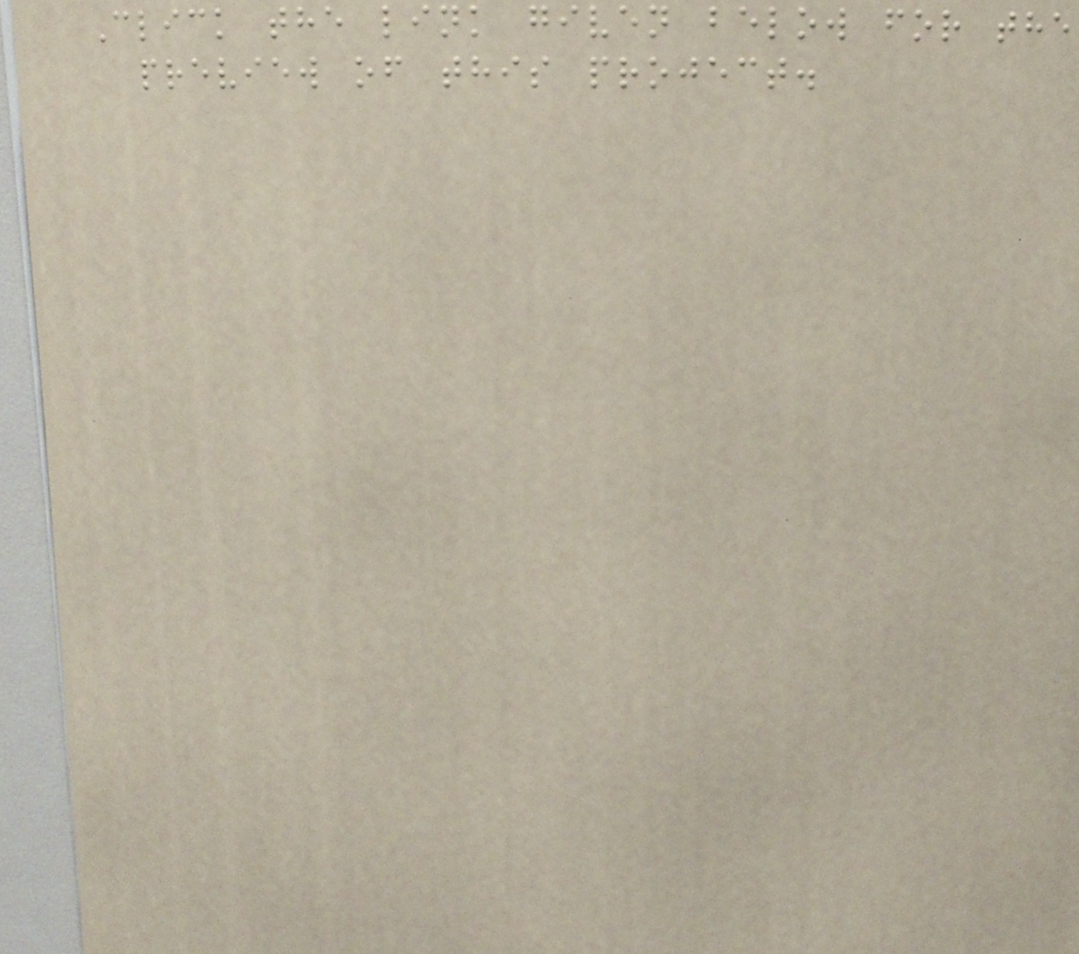Click the link given below for the
preview of this project.
